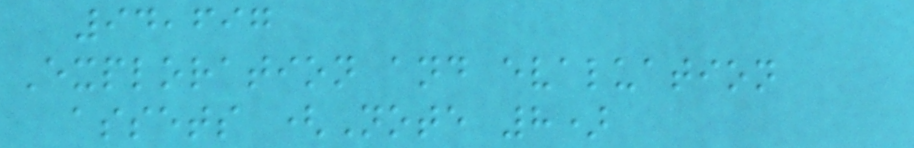94,697
Exploration and evaluation
assets (Note 8)
